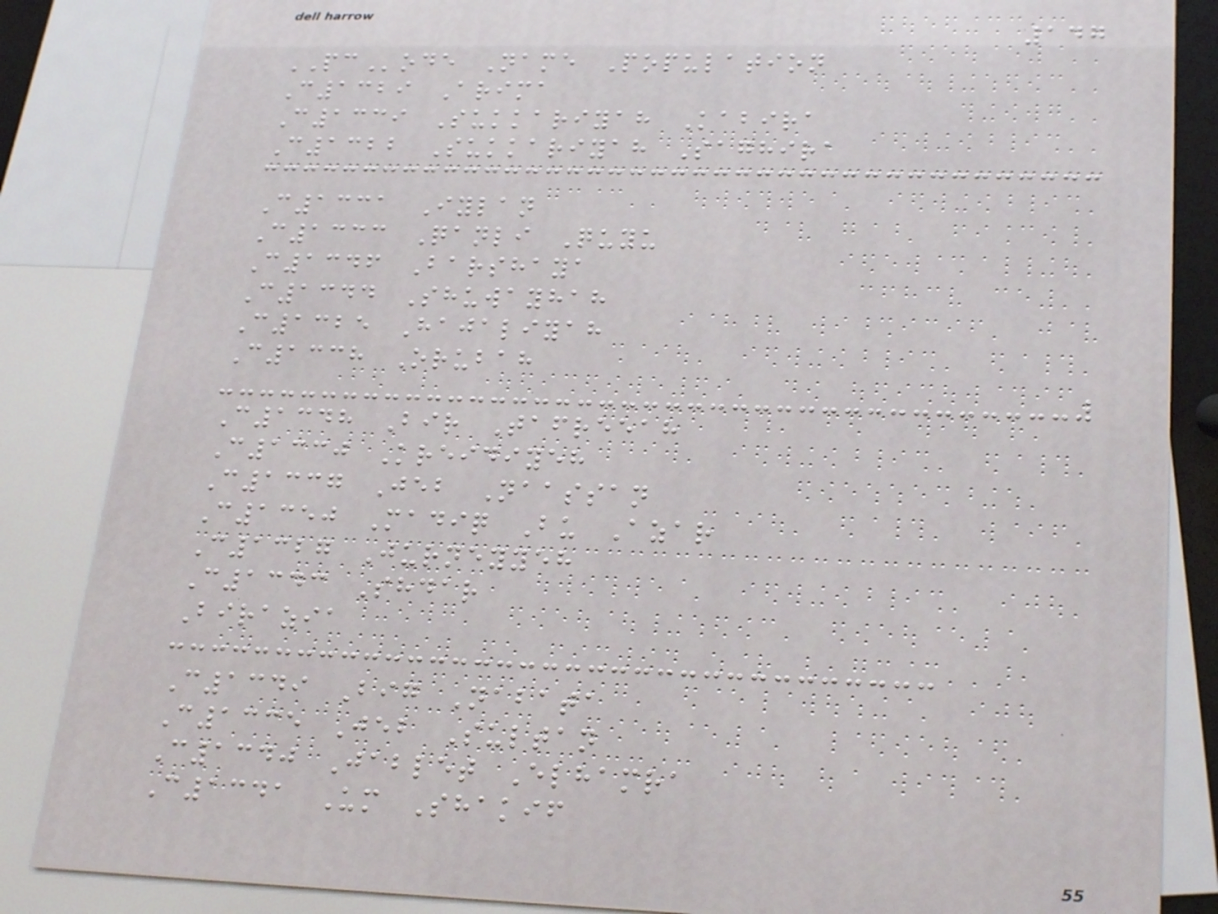147
PCode Name Population
C1329 Arima
C1339 Sukkariyah Kabira
C1322 Sukkariyah Saghira
C1331 Iylan
C1333 Qanli Quyu
C1346 Barshaya
C1344 Shuwayhah
C1325 Hajaliyah
C1338 Orubah
C1348 Bir Tafreeah
C1330 Kreidiyeh
C1337 Jeb Naassan
C1350 Madiq Bu Azar
C1327 Jurneyyeh
C1343 Shdar
Birazia
C1349 Big Nabata
C1335 Jeb Sultan
C1340 Jablet Elhamra
C1341 Um Shakif
